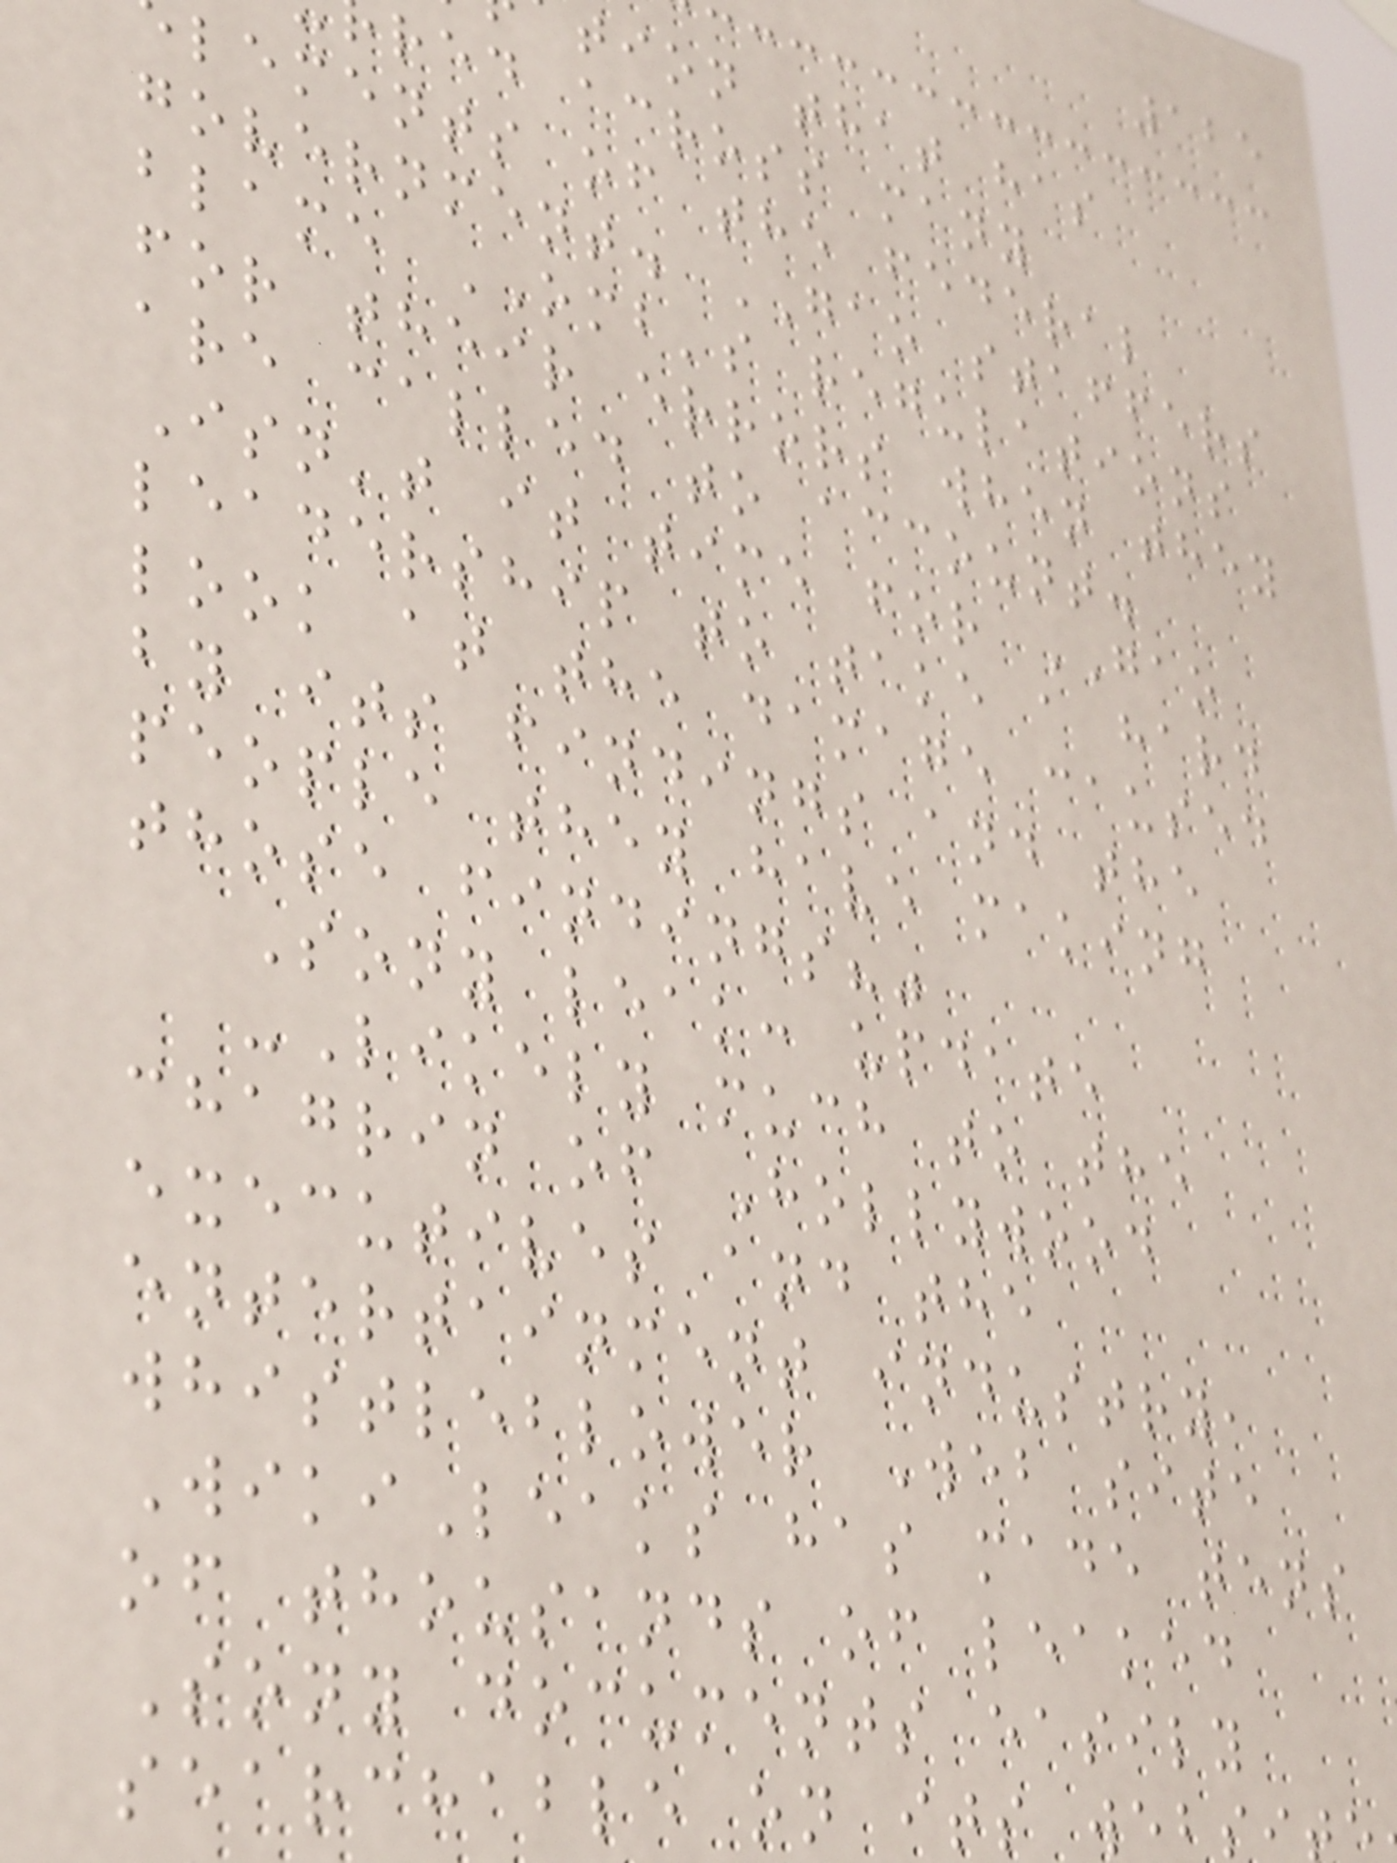125
tion that has
red across many
lements of the federal
government. GAO staffers
blame OMB's regulations
for their errors when they
are called to account.
Isn't it time for GAO
leadership to take a hard
look at the damage caused
by its findings and the
people they have making
those findings?"
Sony leak: update
-Likely much to the
chagrin of Hollywood
executives and the
entertainment industry,
whistleblower Web site
WikiLeaks has made tens
of thousands of leaked
Sony documents easily
searchable on its websit
